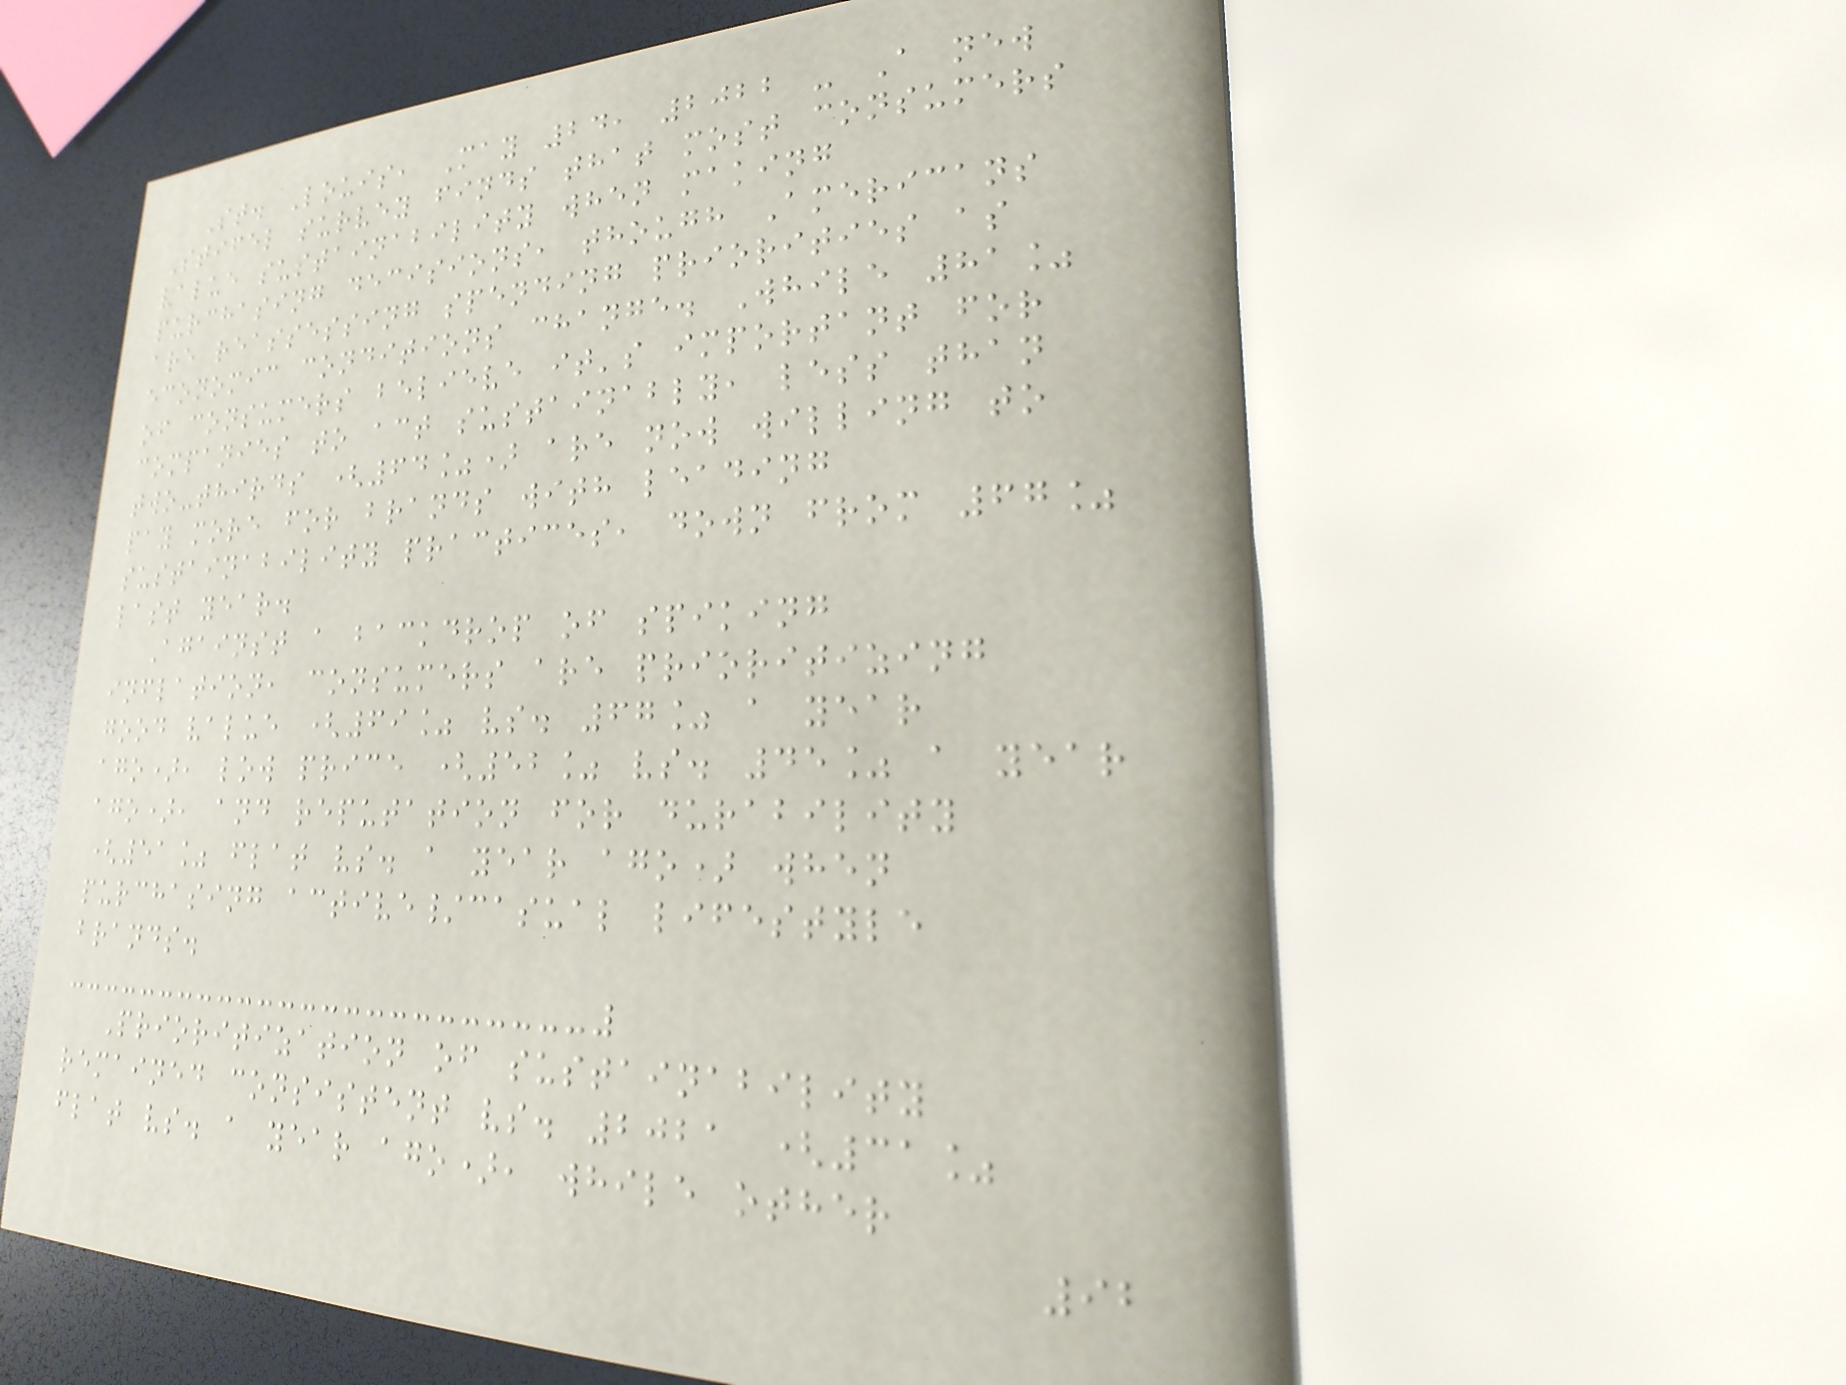St. Louis, May 24, 2022 - A new
Stifel survey finds that most consumers
value sustainability when making
purchasing decisions, though Americans
are reassessing spending priorities as
economic conditions change. While 81%
of consumers believe it's important for
companies to act sustainably, less than
two-thirds (64%) are now willing to
pay more for brands with leading
sustainability practices, down from 67%
last year.
Against a backdrop of spiking
inflation, consumers are prioritizing
good value (69% vs. 67% a year
ago), low price (52% vs. 45% a year
ago), and reputation for durability
(51% flat vs. a year ago) when
purchasing active/casual lifestyle
brands.
Prioritization of sustainability
remained consistent vs. 2021 (31%
flat vs. a year ago), while other
92
